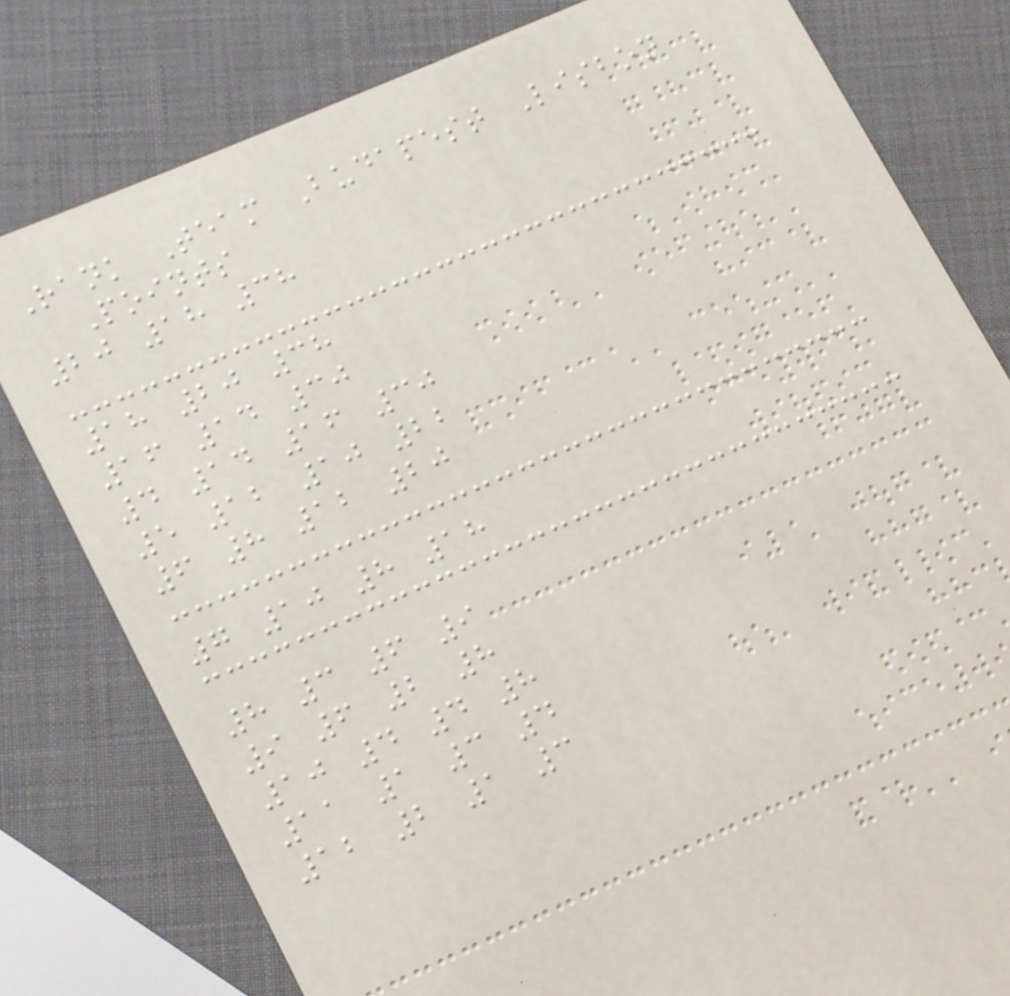Rank Team Budapest Lisbon
Points
20 18 38
18 20 38
16 14 30
4 14 16 30
5 12 10 22
6 8 12 20
7 10 8 18
8 3 6 9
9 6 2 8
10 4 4 8
11 1 3 4
12 2 1 3
